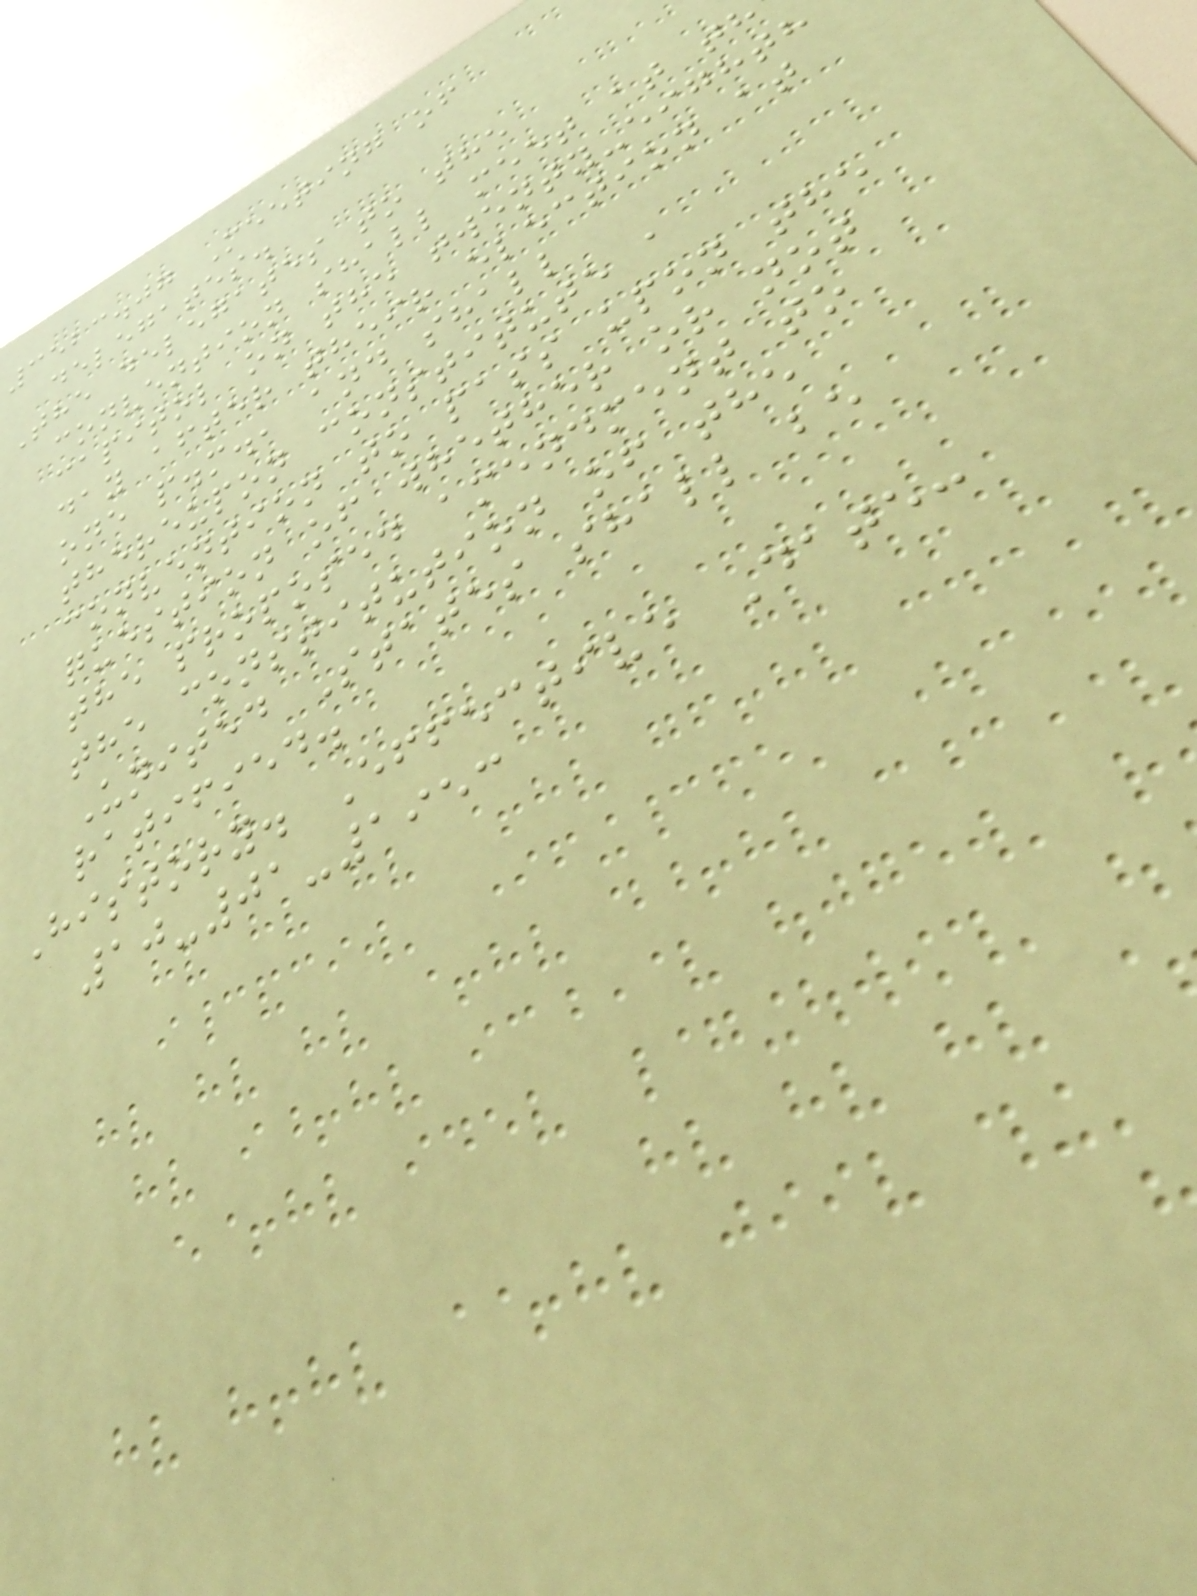3523.07 Meeting of
delegates.
The delegates to the
convention shall meet at th
capitol on the twenty-eighth
day after their election at
one p.m., and shall
thereupon constitute a
convention to pass upon the
question of whether or not
the proposed amendment to
the constitution of the
United States shall be
ratified.
History. Effective Date:
10-01-1953
